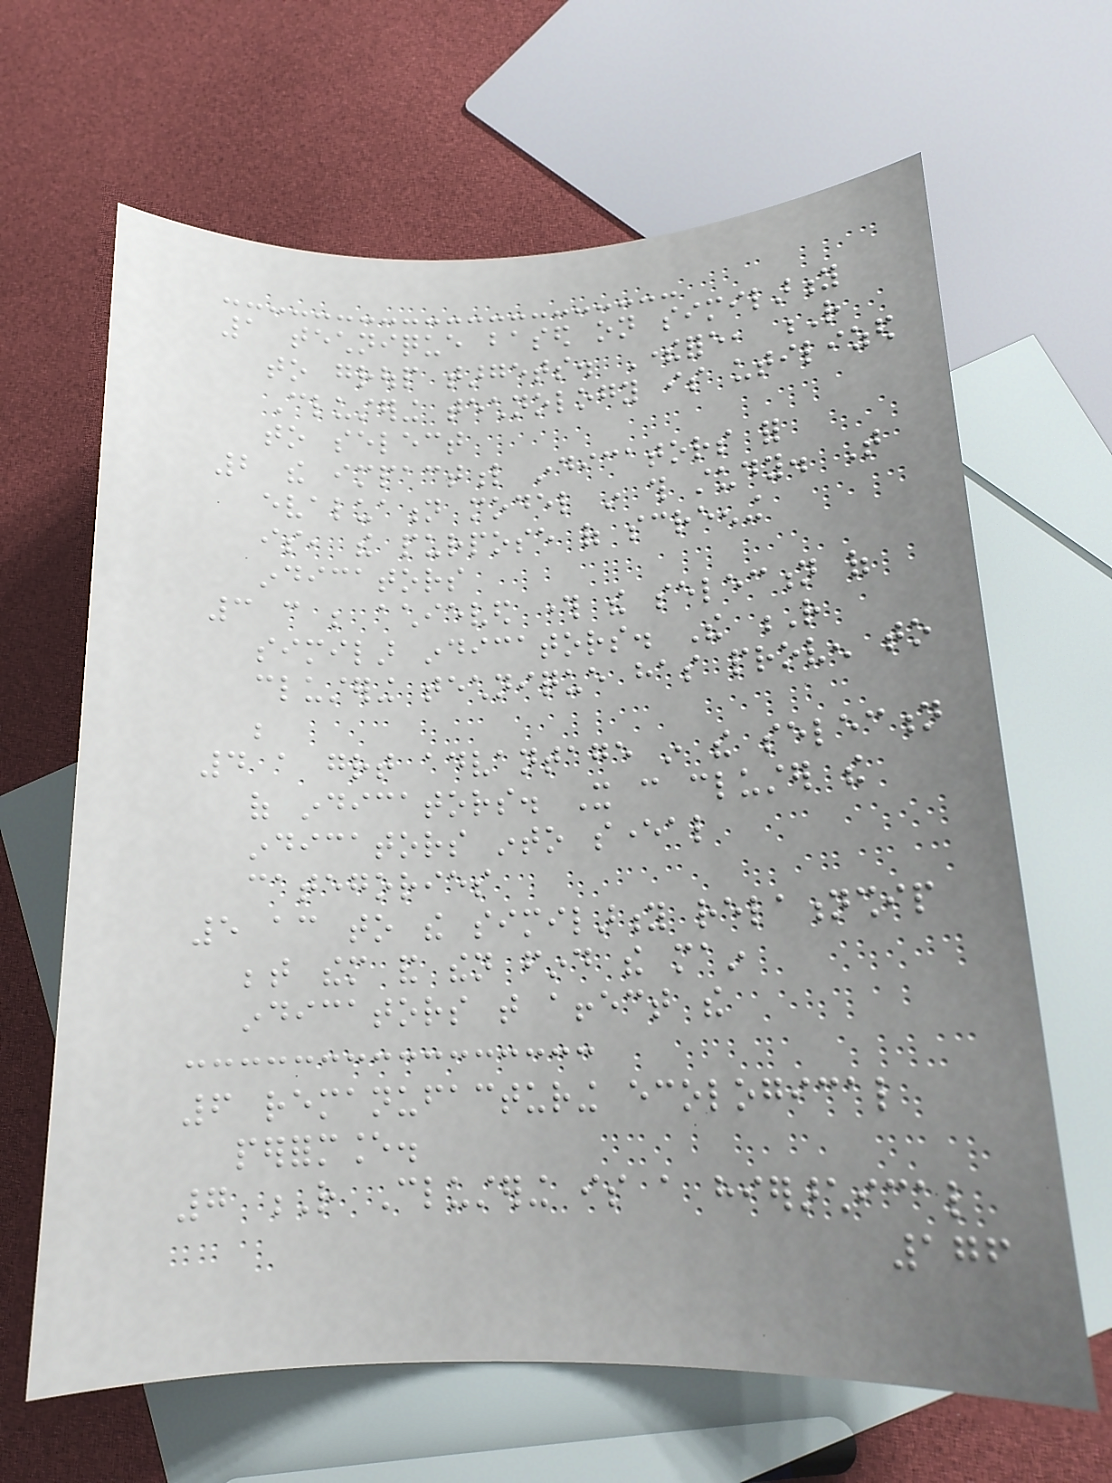1 technique based on similarity
to group targets. Therefore, R
Clustering technology is utilized
to select
2 the impactful indicators for
evaluation model in this study. That
is, the purpose of screening
indicators
3 can be achieved through the selection of
similar indicators. The R
clustering technique has proven to
be
4 a great advantage in the selection
of indicators. It can cluster the
indicators into several
categories
5 according to the similarity relationship
between them and then find the main
indicators that affect the
6 remanufacturing ecological
performance.
7 R Clustering is a hierarchical
176
